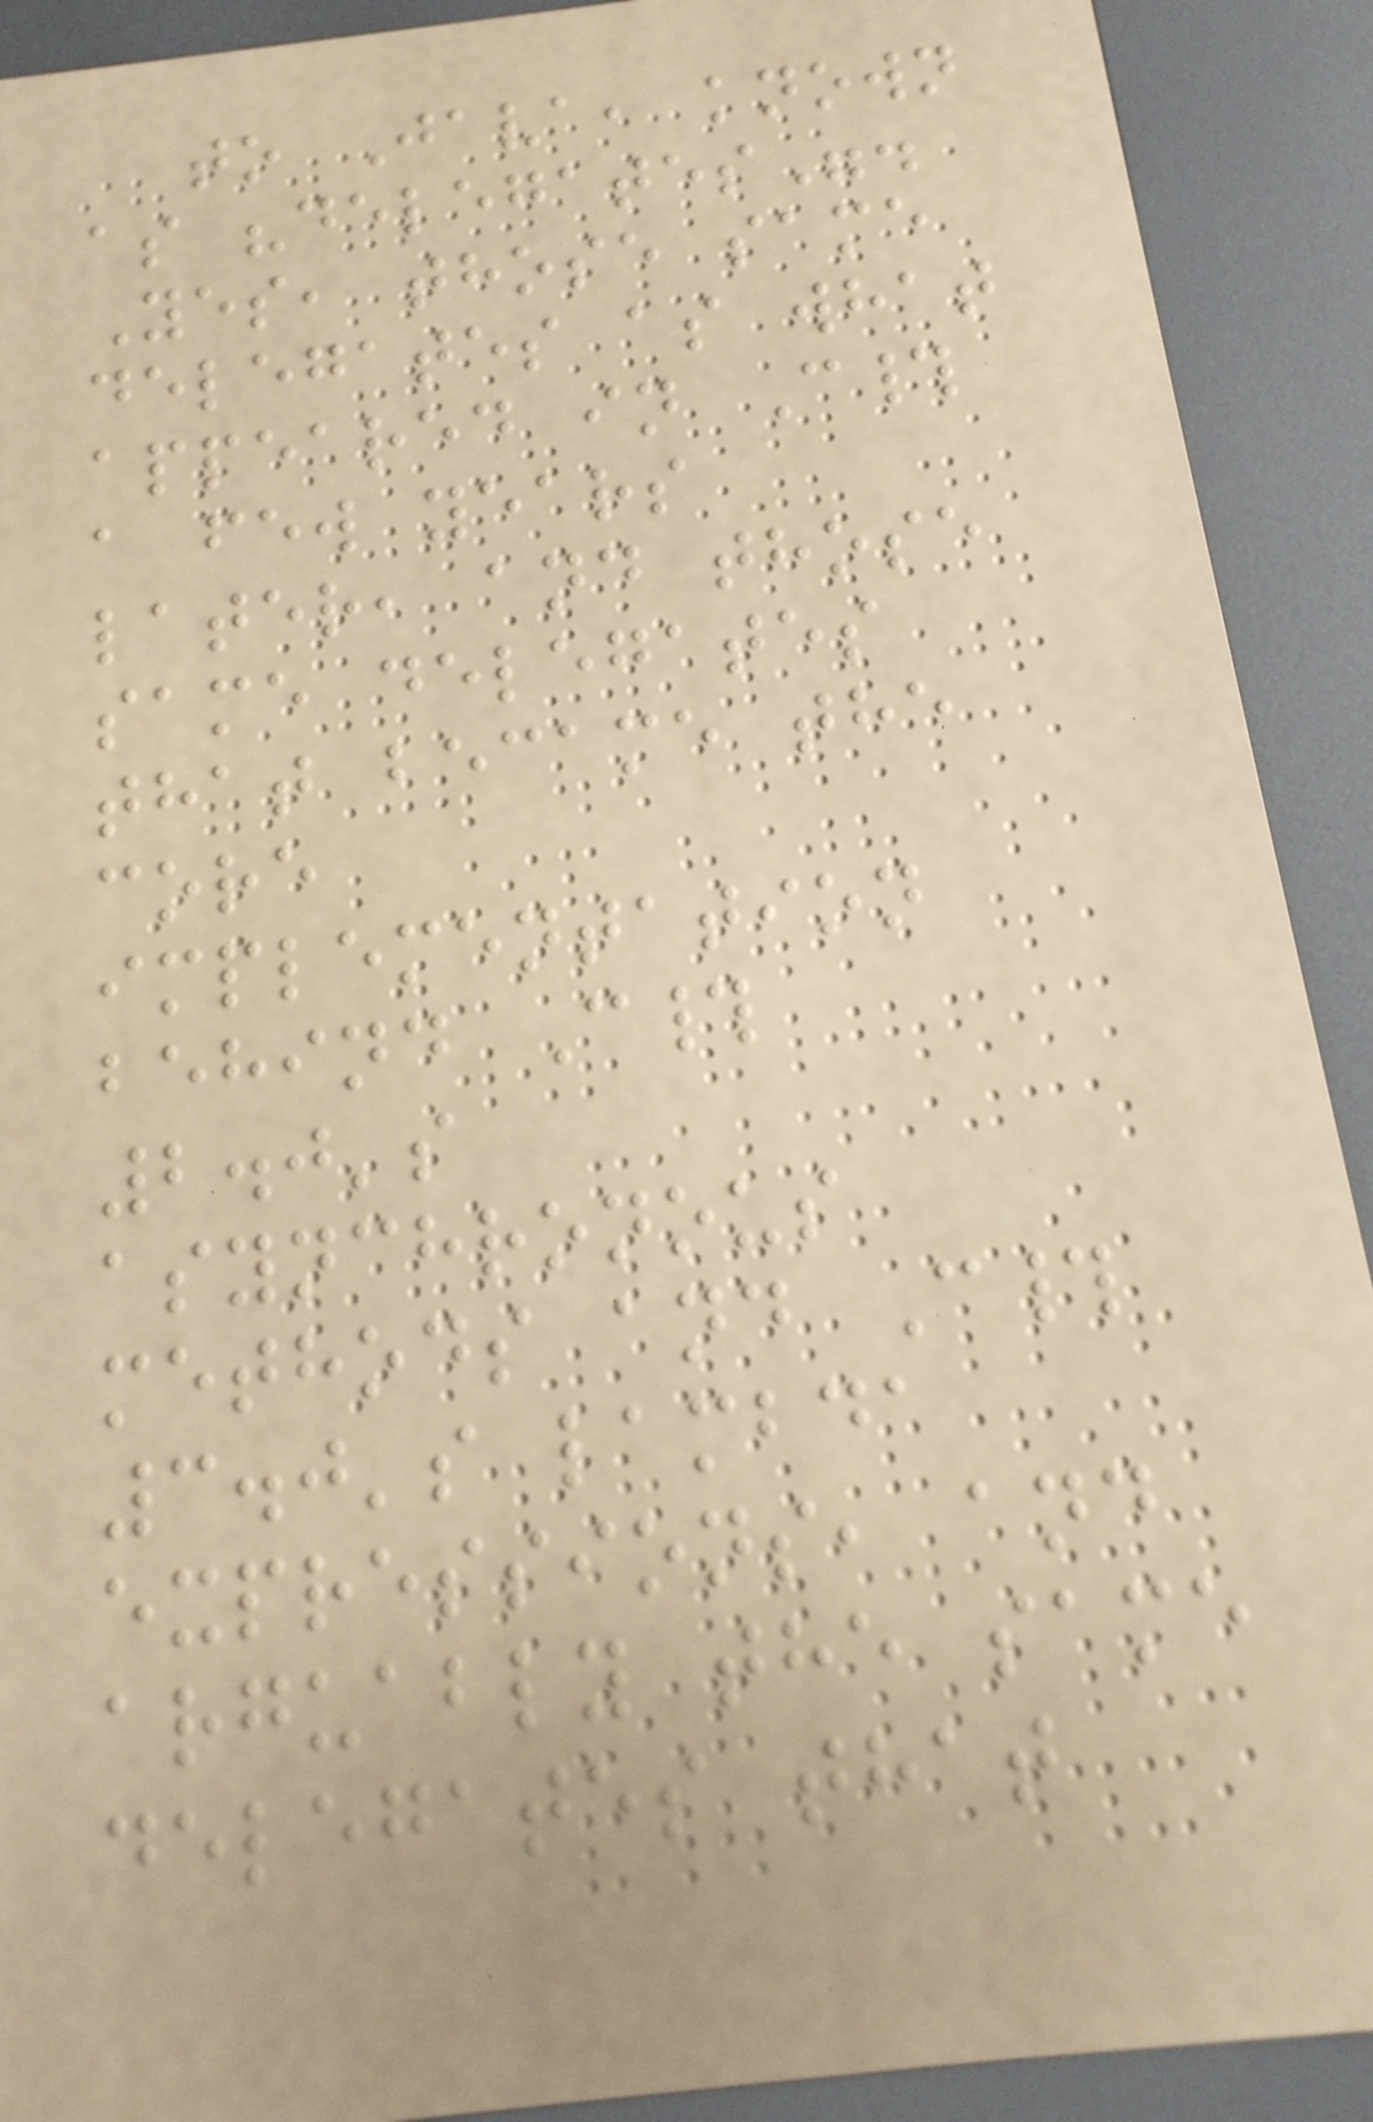to Java, known
as "delegates".
Yes, those same
delegates as what
appeared in C#
a few years
later, and those
same delegates
that became the
core
implementation
behind C#
2.0's
asynchronous
methods and C#
3.0's lambda
expressions, and
arguably the same
delegates that
